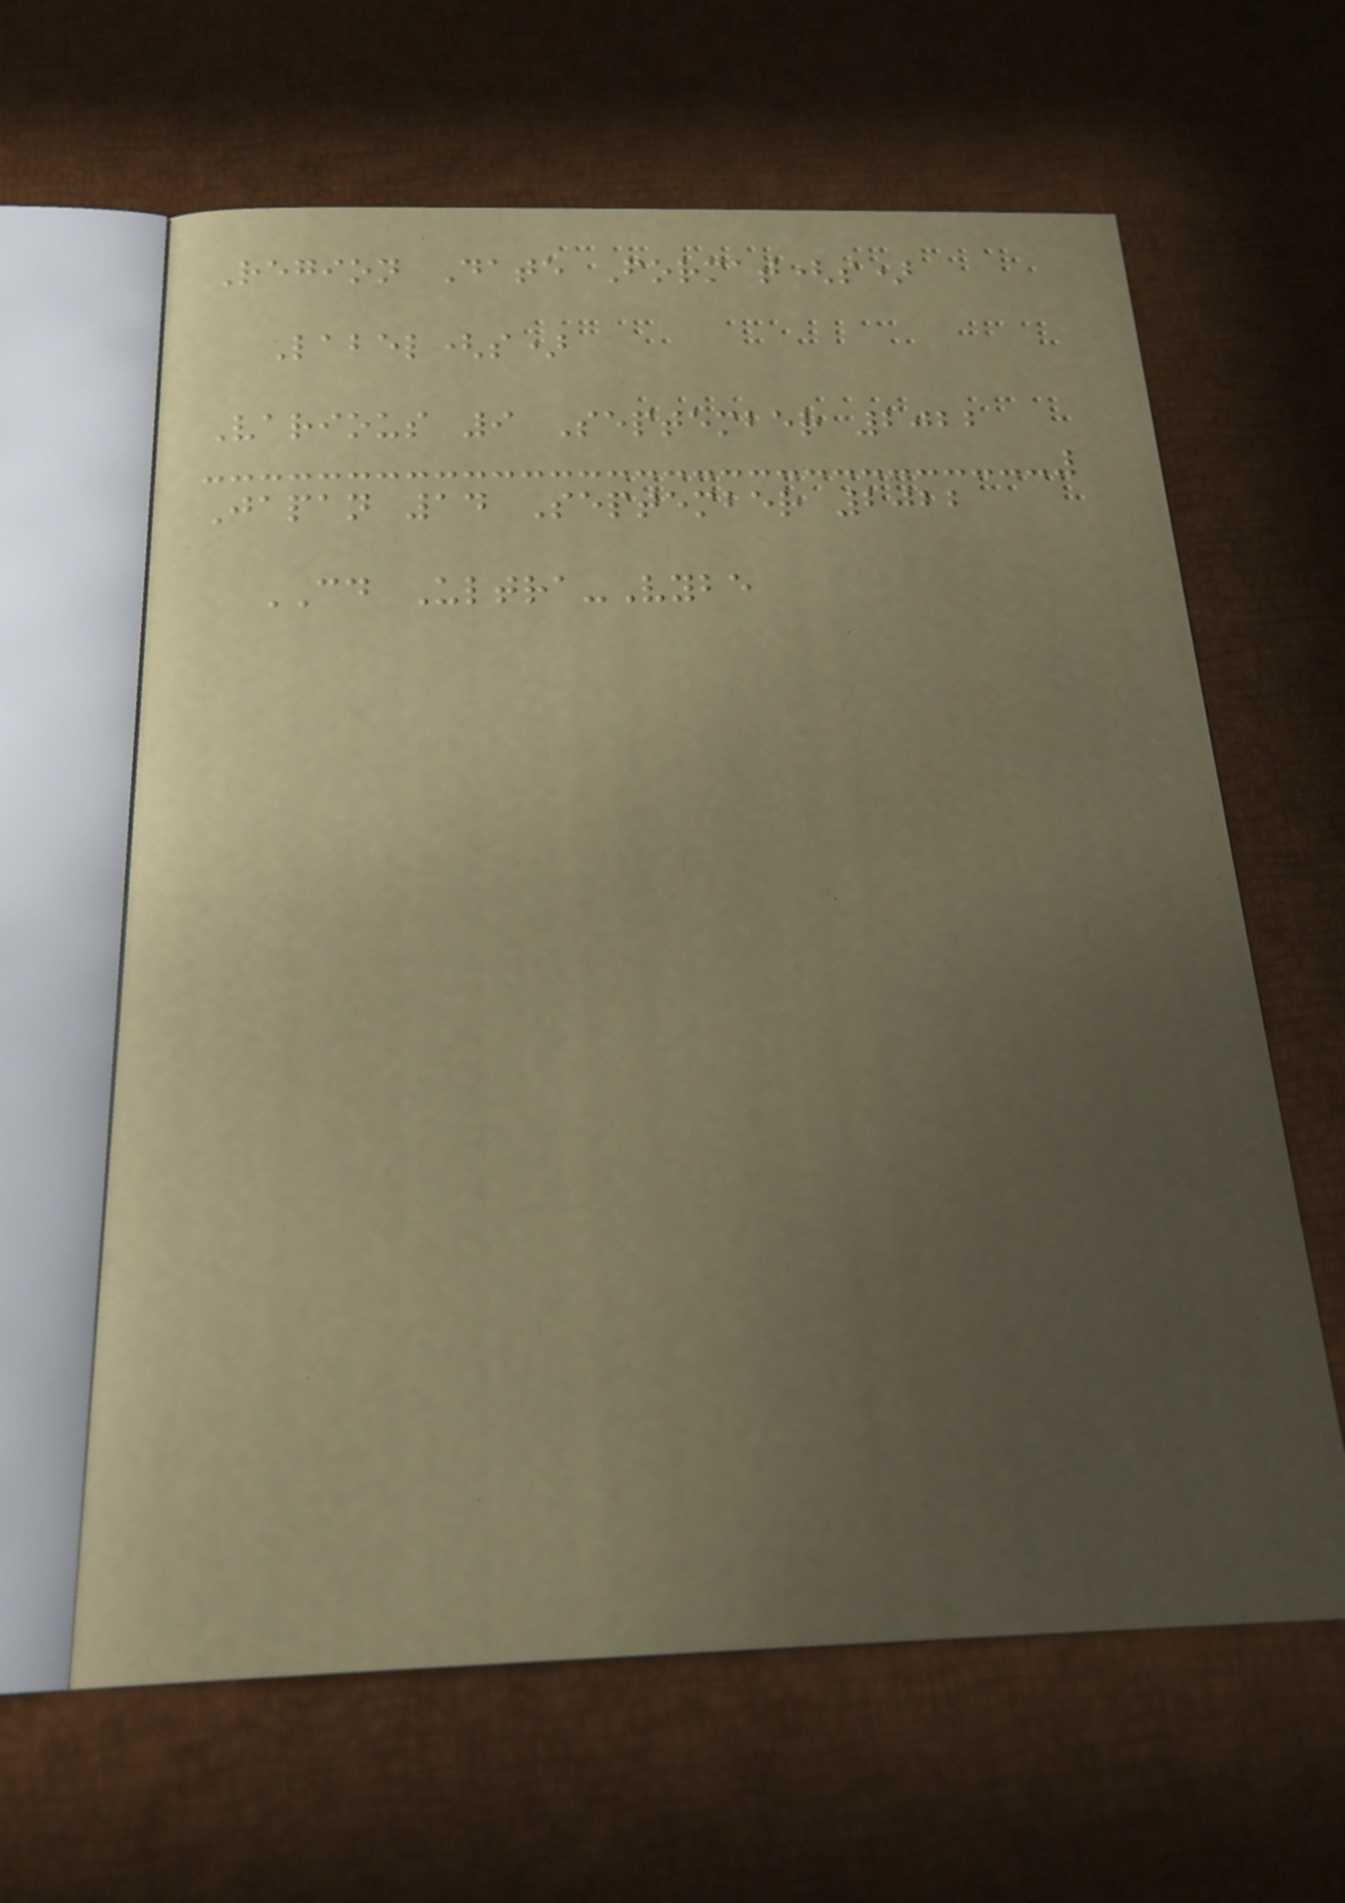Region Date Format(s)
Label(s)
Various 9 September 2022
Japan 14 September 2022
CD Ultra-Vybe
